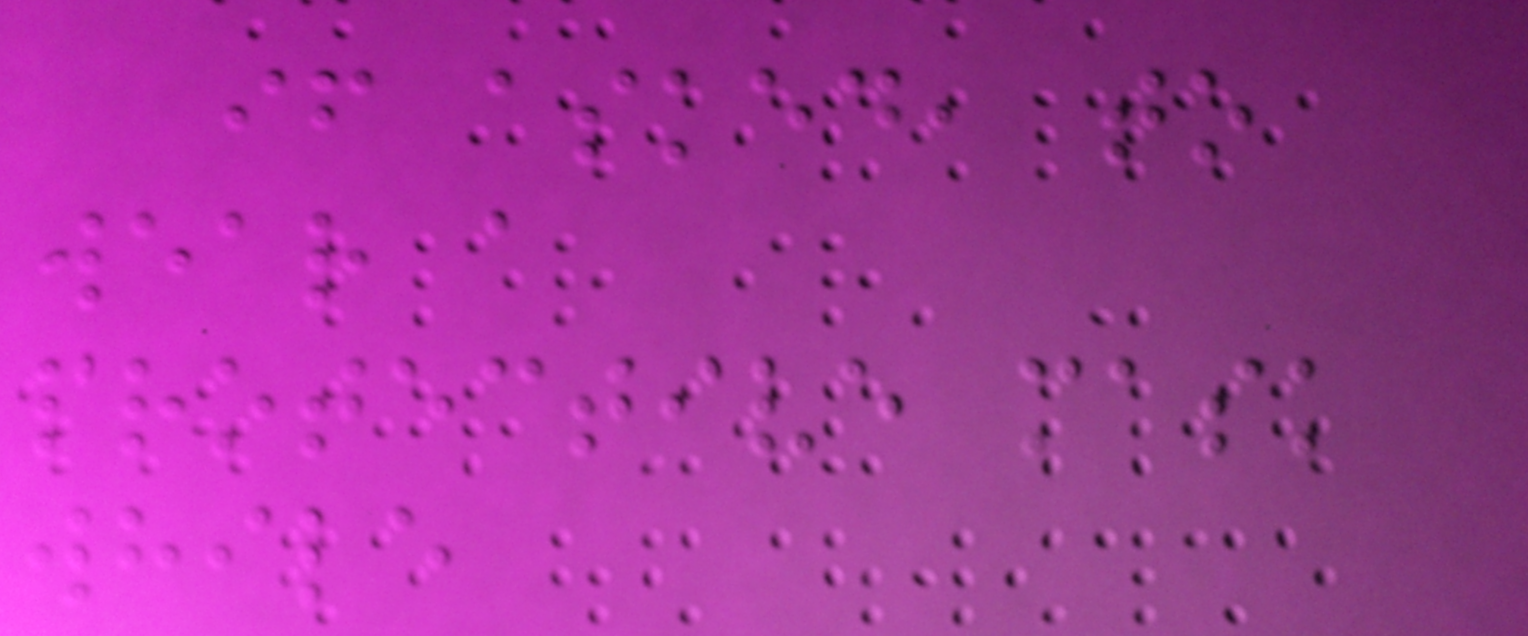if asked, to
wear a
protective mask
while
